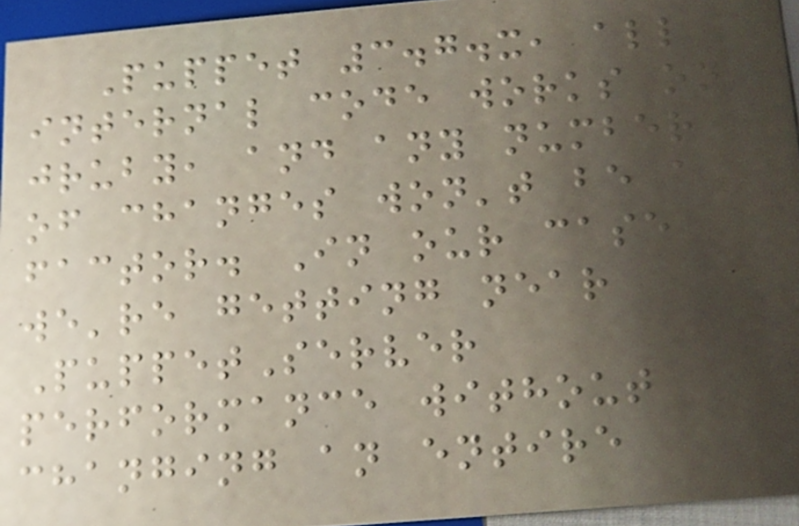Puppet 3.7.x, all
internal code works on
jruby, and any number
of changes won't be a
factor. In our case
we're getting near
PuppetServer
performance without
changing an entire
